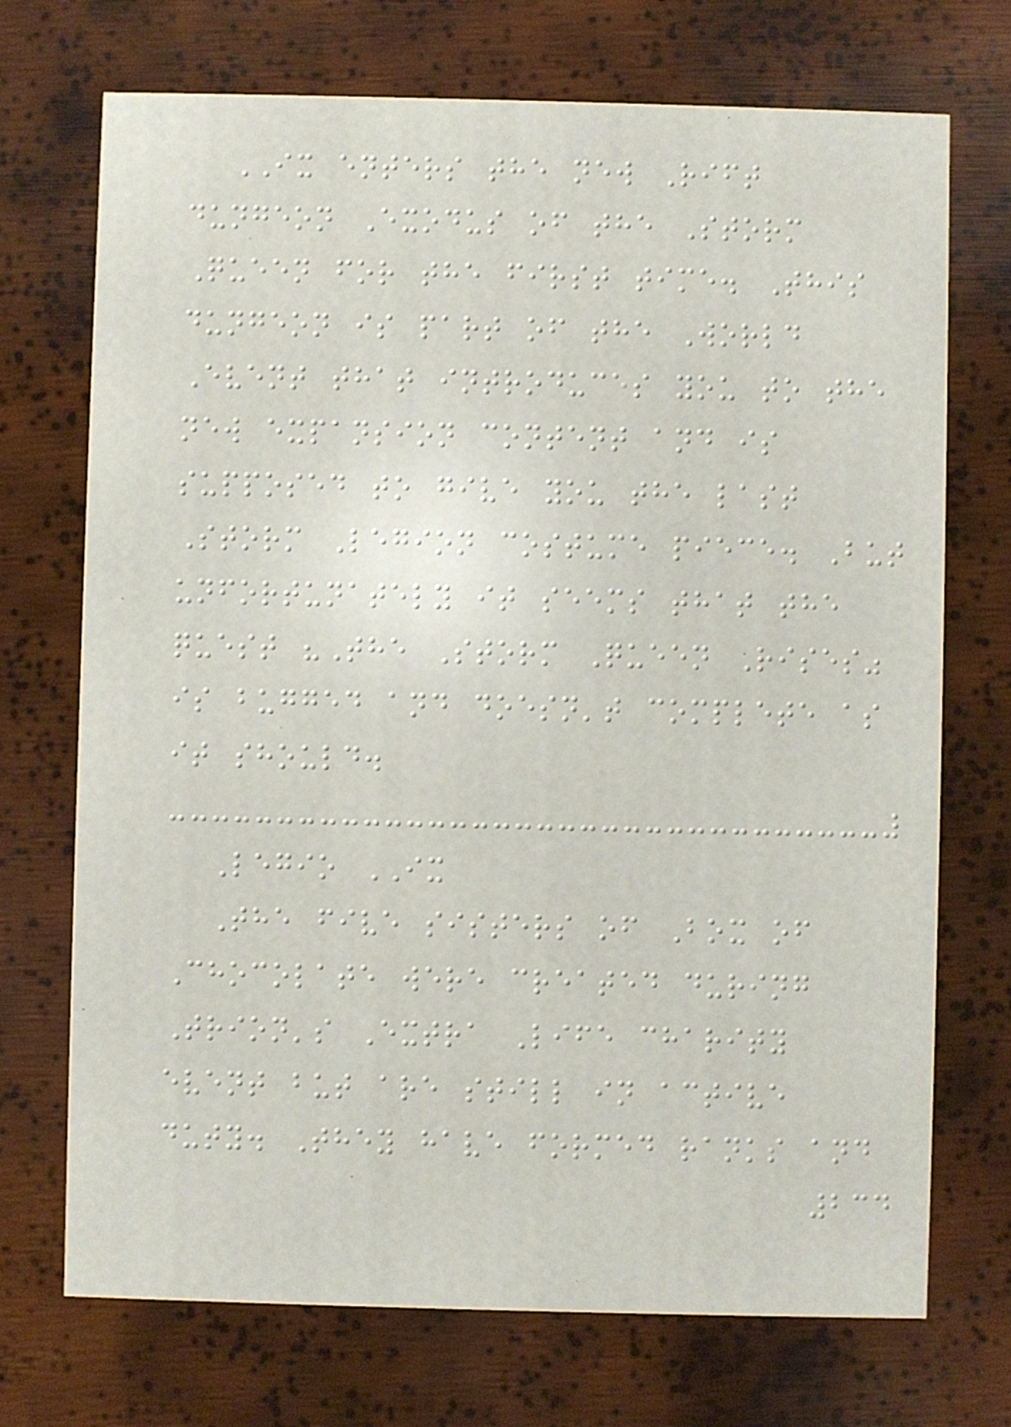IX enters the new Rift
dungeon Exodus of the Storm
Queen for the first time. This
dungeon is part of the World
Event that introduces you to the
new expansion content and is
supposed to give you the last
Storm Legion costume piece. But
unfortunately it seems that the
quest "The Storm Queen Rises"
is bugged and doesn't complete as
it should.
Legio IX
The five sisters of Box of
Chocolate were created during
Trion's Extra Life charity
event but are still in active
duty. They have formed ranks and
234
